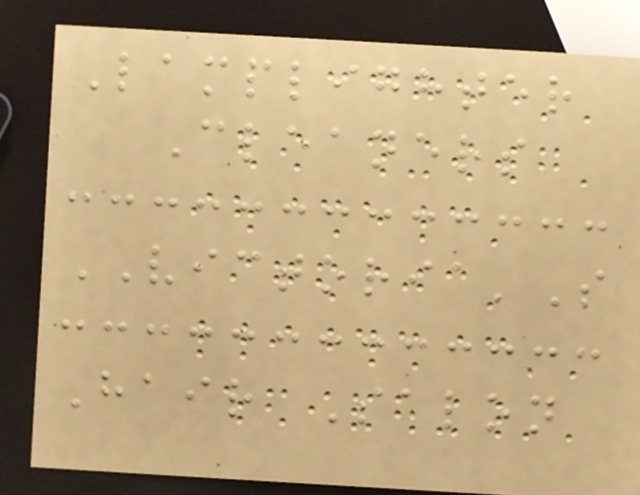Lamplighter
Cleaners
VICTORIA'S
Hair Salon
